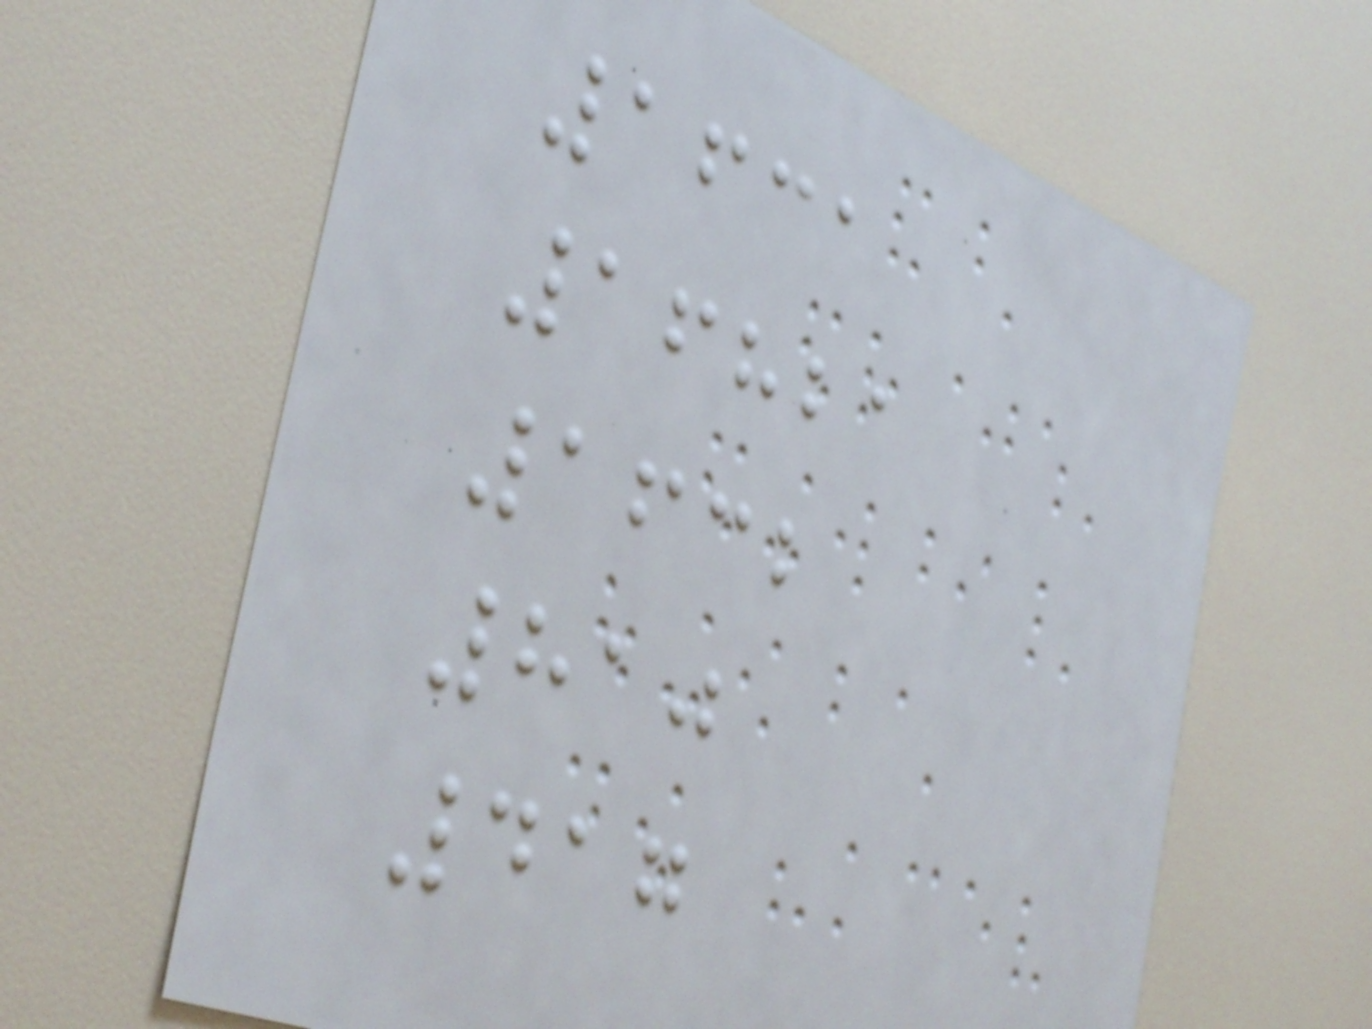1631
16821
1632
810
417
